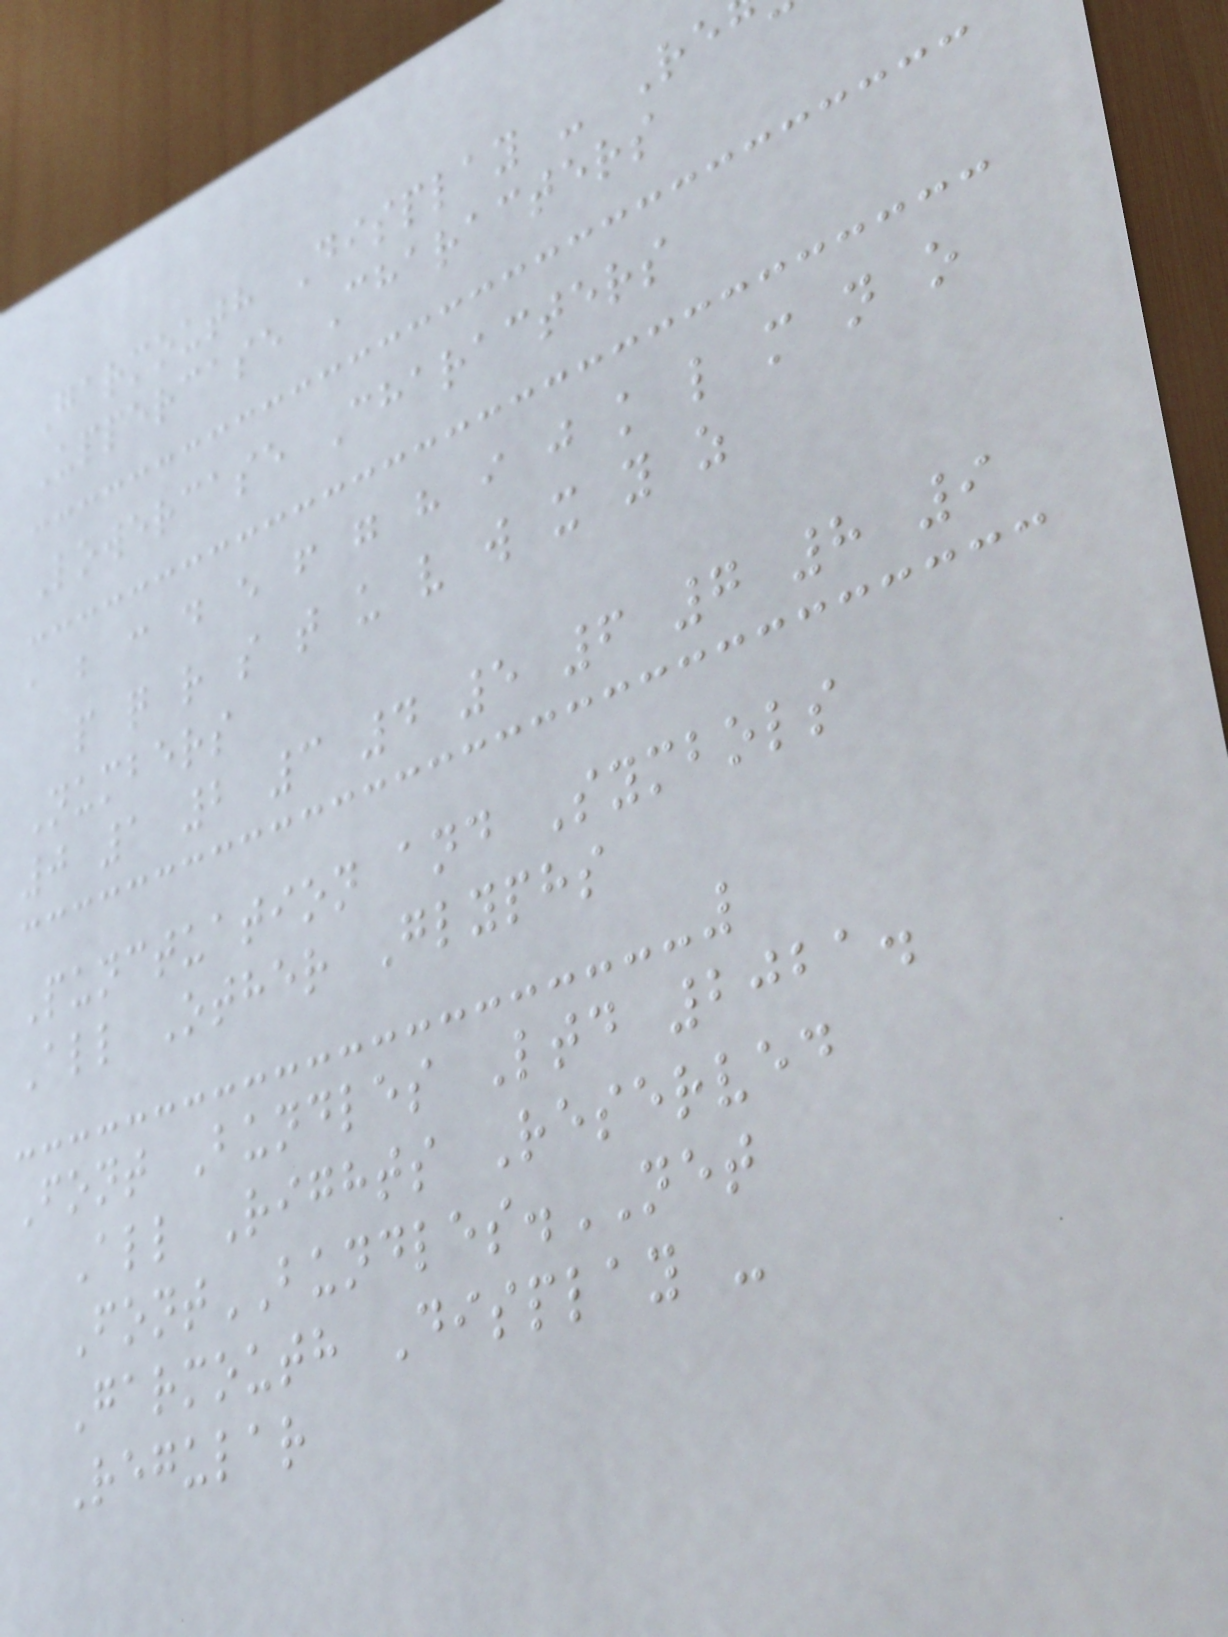Garmouth Display - Re
Uppercase Characters
Lowercase Characters
a b c d e f g h i j k l m n o
p q r s t u v w x y z
Numbers
0 1 2 3 4 5 6 7 8 9
Punctuation and Symbols
All Other Glyphs
Font Bundles Ltd 2021.
All Rights Reserved
FontBUNDLES.NET
Garmouth Display -
Regular
